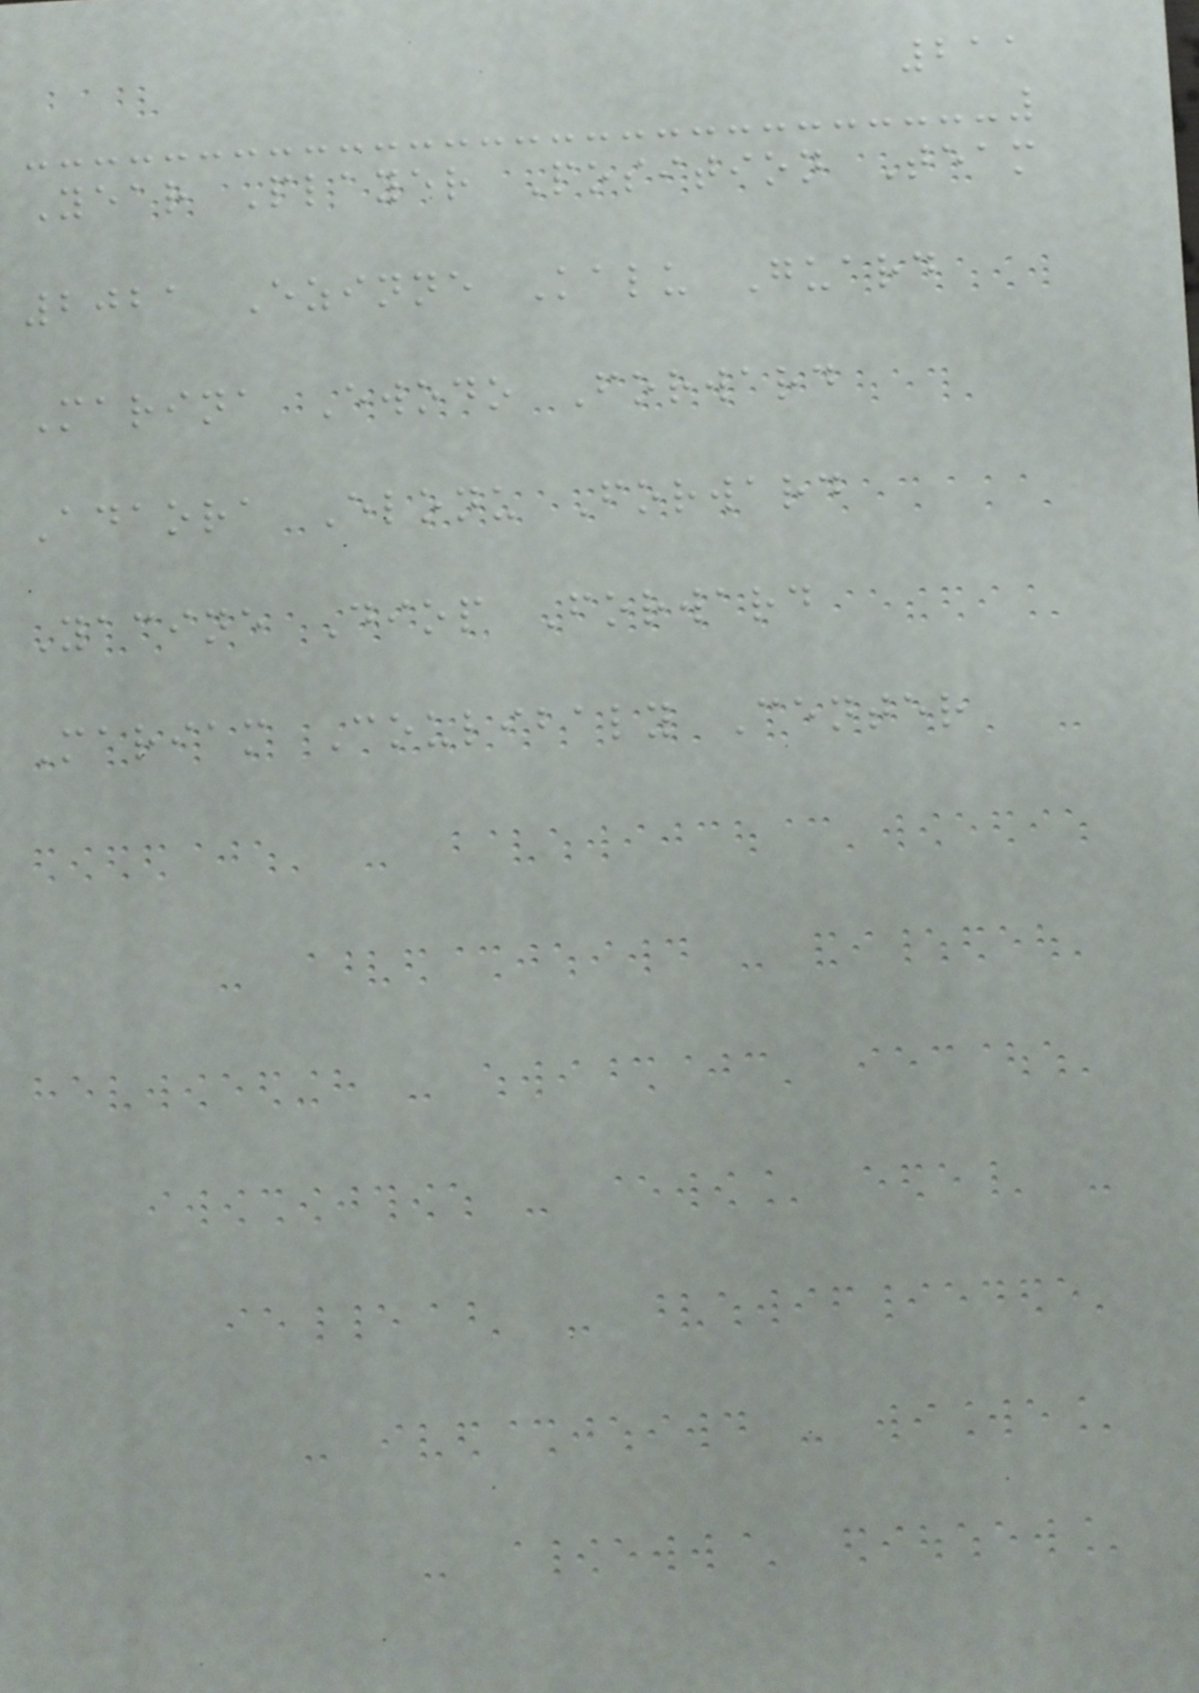211
Year Player Position Team
2021 Ezinne Kalu Guard
Marina Ewodo Forward
Adaora Elonu Forward
Yacine Diop Forward
Mariam Coulibaly Center
